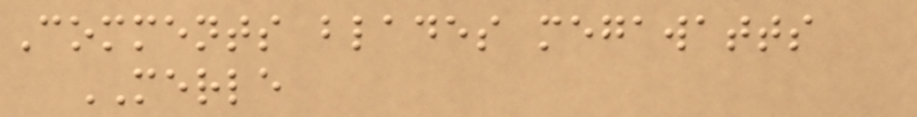Comments blades megawatts
MERLE
